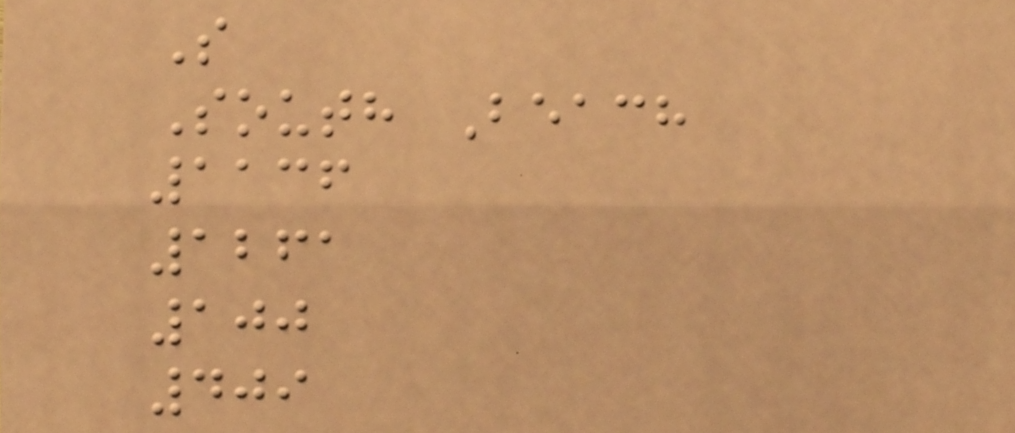S
South Beach
1136
1261
100
409
